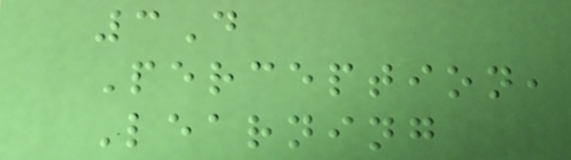3D
Perception,
Learning
